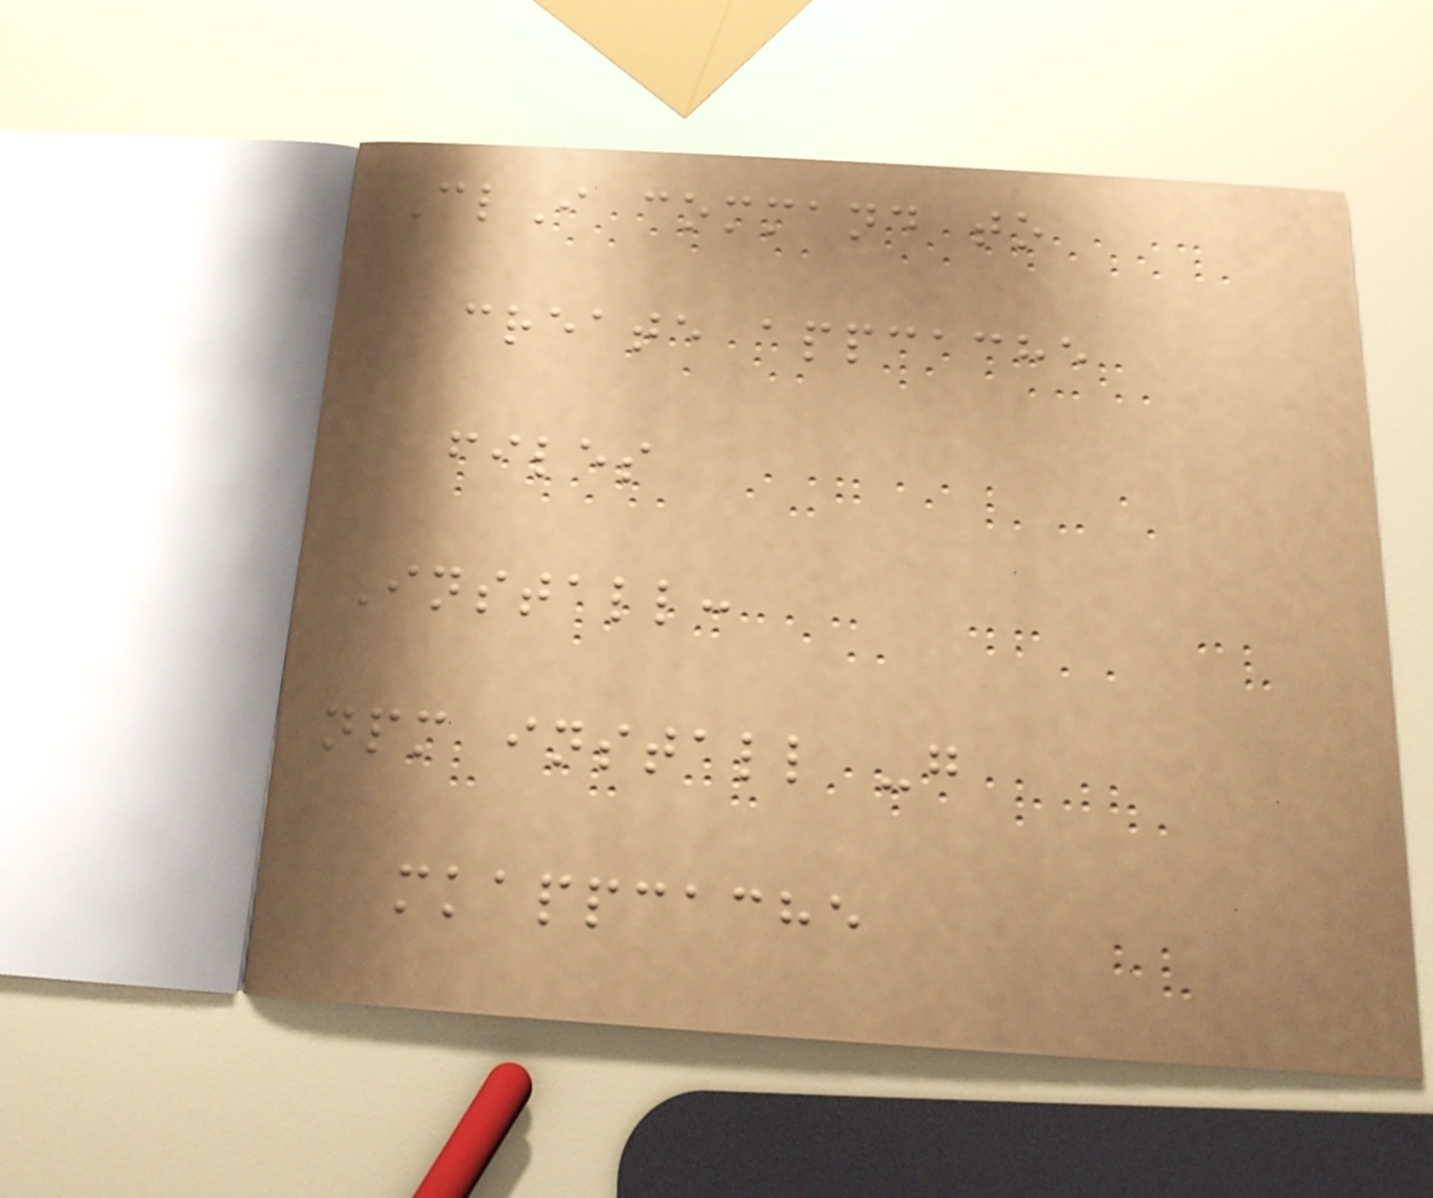ClI command to
create appcache
files
Install:
npm install -g
mkappcache
